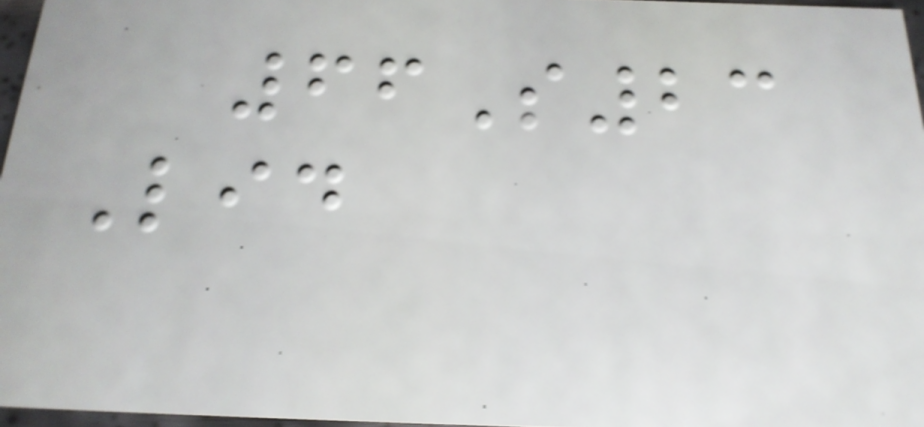66S23
Lid
